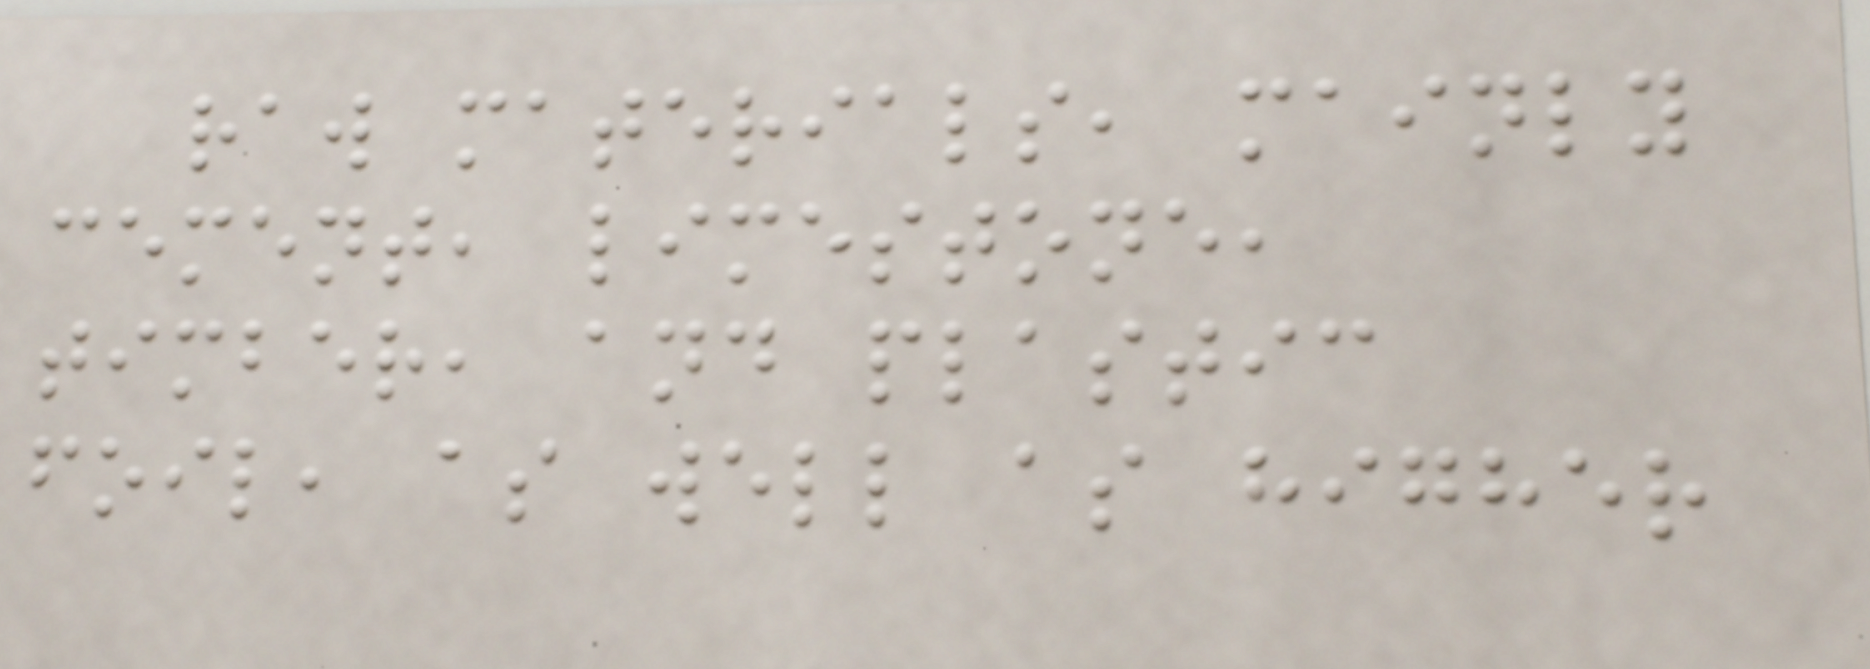raw materials, mainly
cement, limestone,
timber, and plastic
foil, as well as higher
